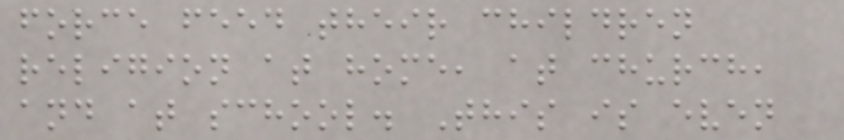force feed their children
religion at home, at church,
and at school. This is even
